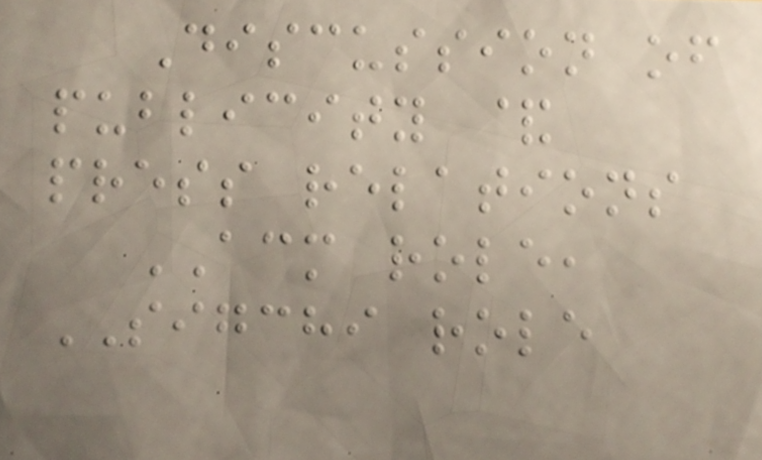Discussion of
publicity &
press relations
ACM role,
SIGCHI role
